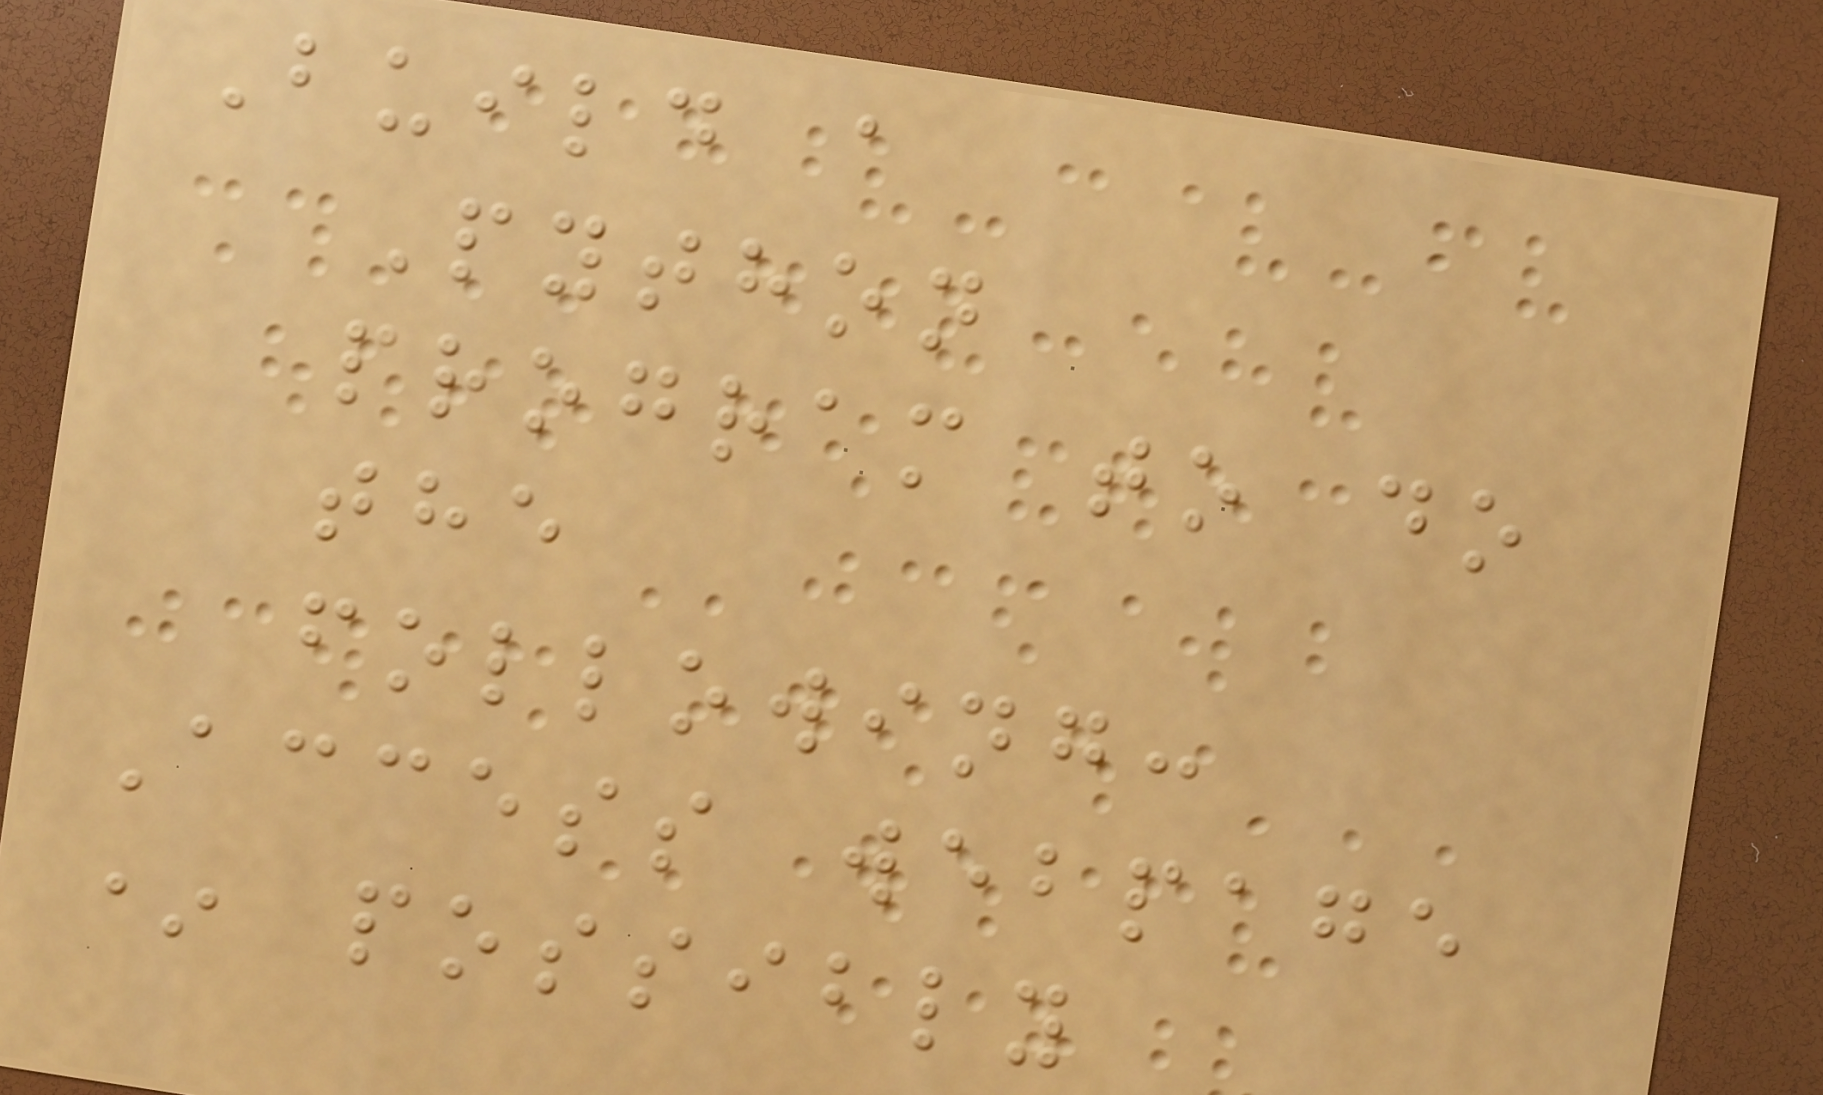Build a
Python
program to do
the
following:
Access webpage
* possibly
